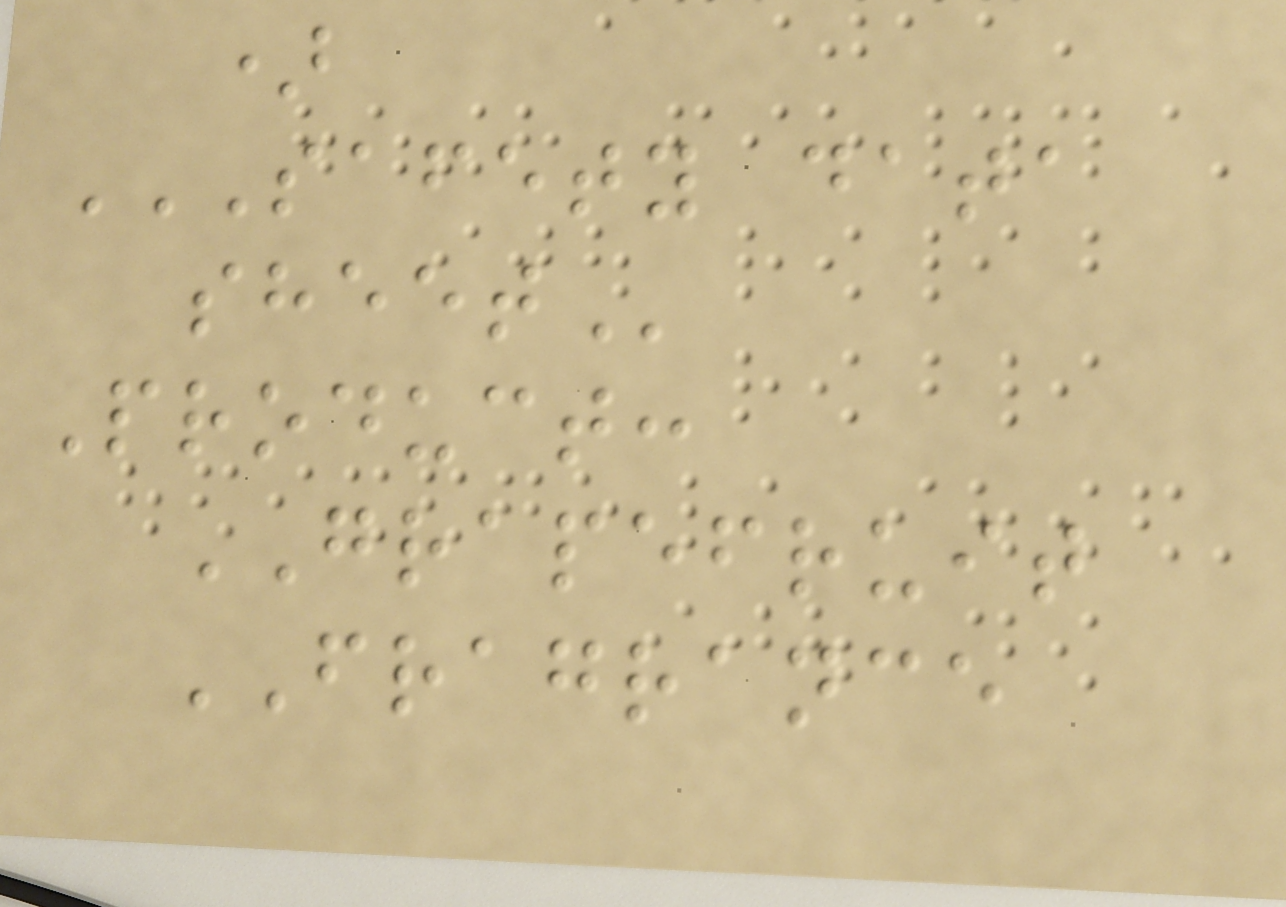)
SAFETY DATA
SHEET
Product:
GRAPEFRUIT
FRAGRANCE
